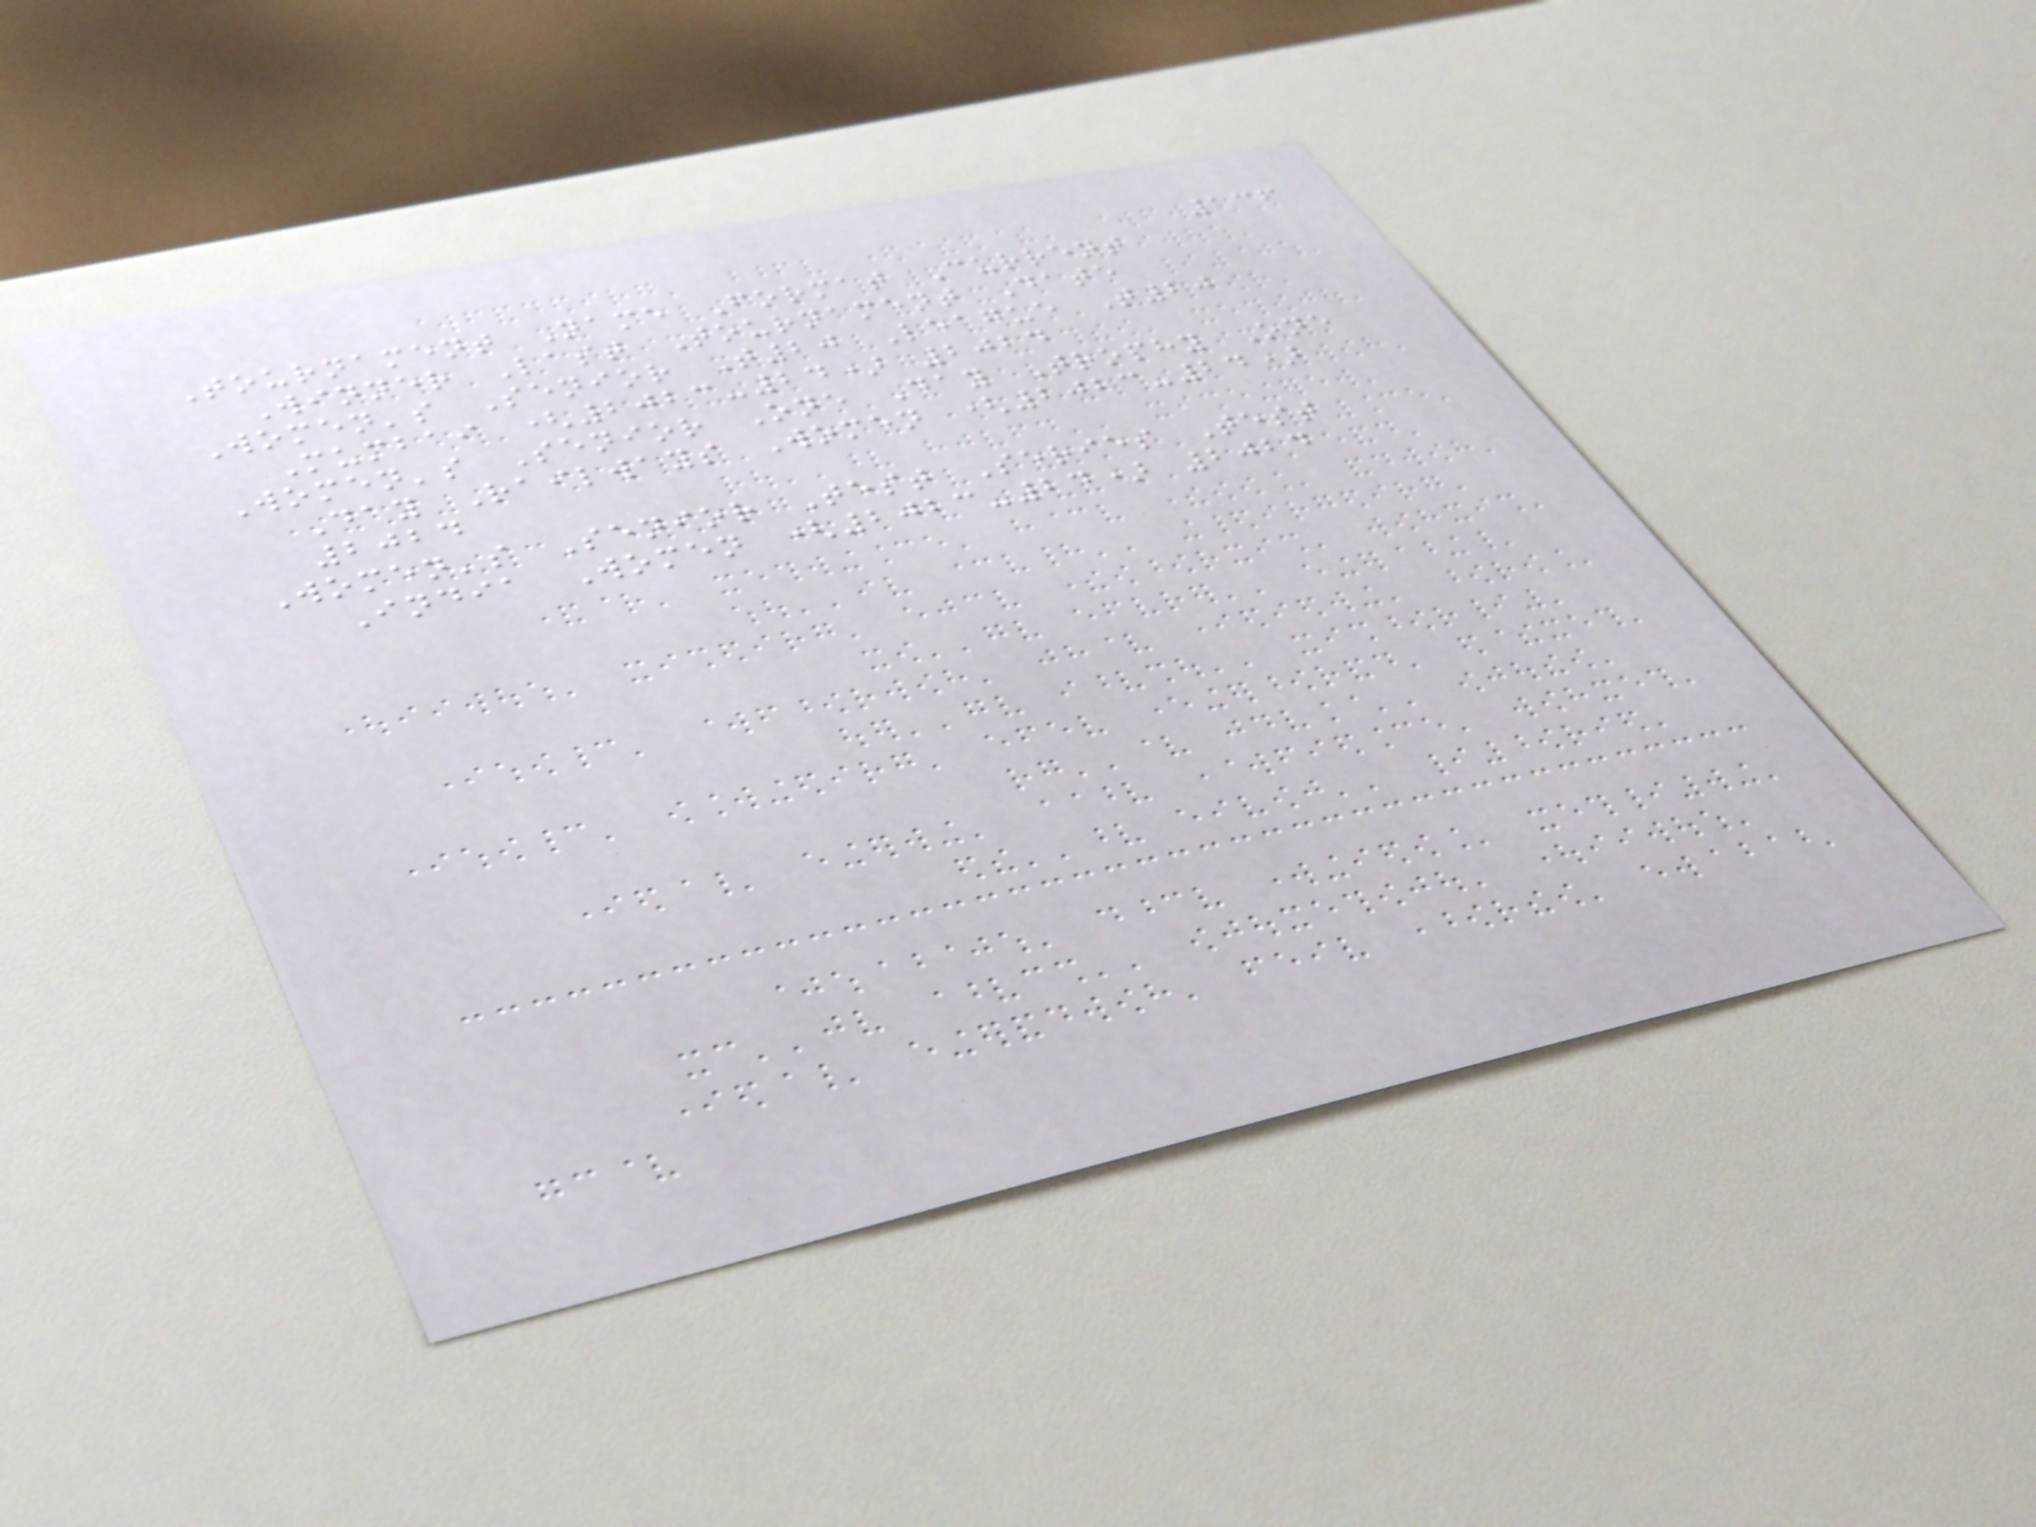136
Tournament Name Format Current
Winner Last Tournament Date
Women's Senior T20 League T20
Mumbai (2023-24) 2024
Women's Senior One Day Trophy One
Day Railways Women (2023-24)
2024
Women's Senior Test Series Test
India Women (2023-24) 2024
